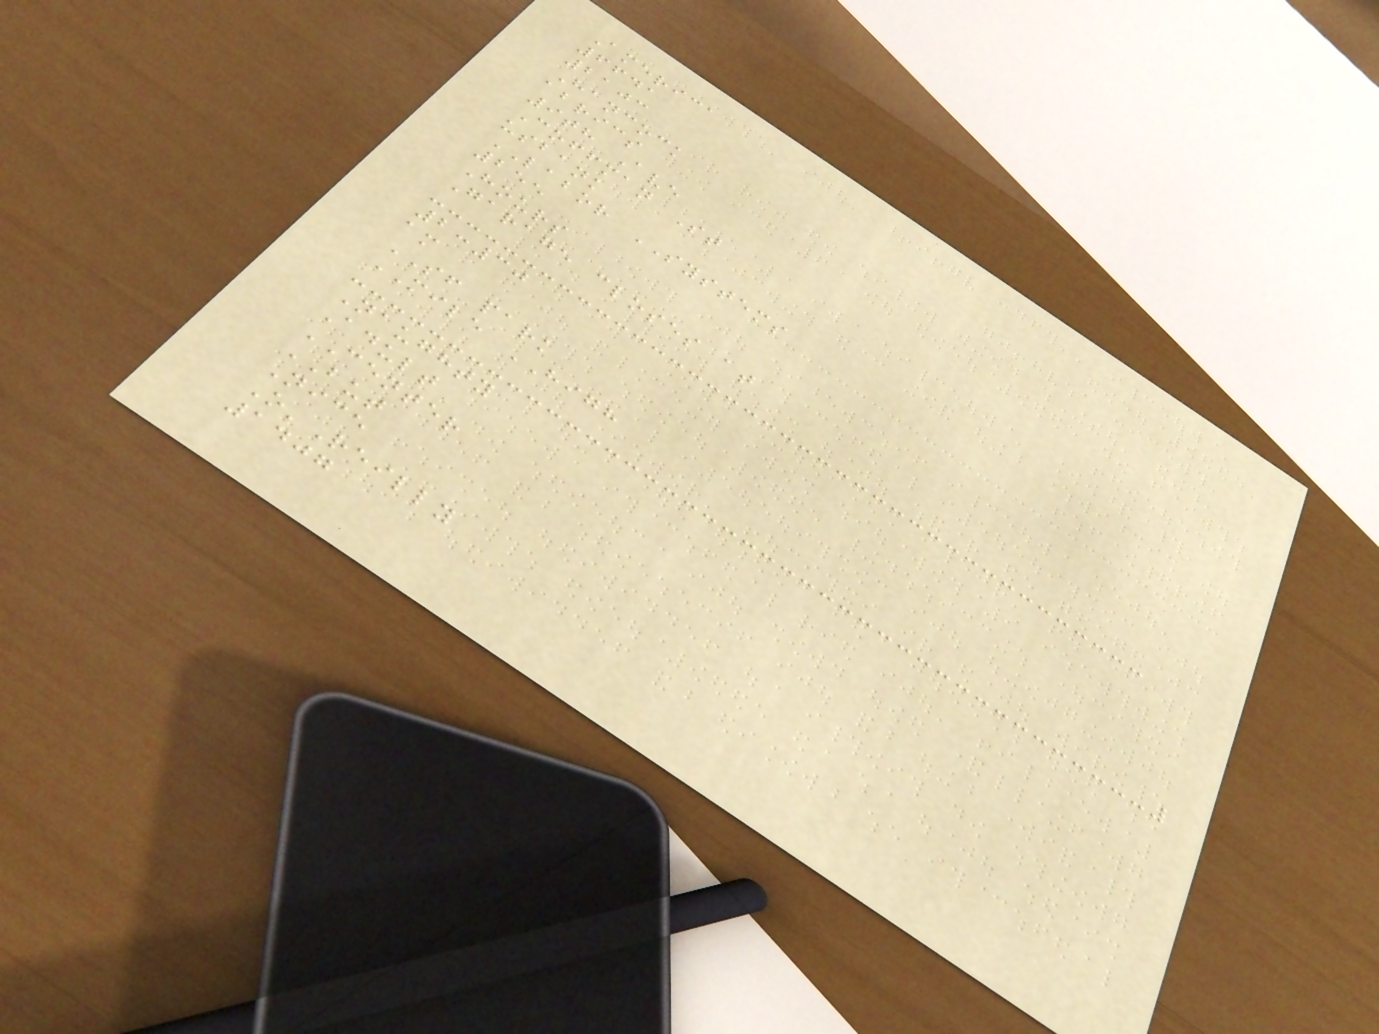America
6641
2103
Hancock
abrics
9th Ave
Coffman St
usbank
LABOR SYSTEMS
255
Hours
Garage closes at
2:30
am
SF park
MILE HIGH
Naughty
Adult
CENTER
BUT
Nice
O'Reilly
1407
